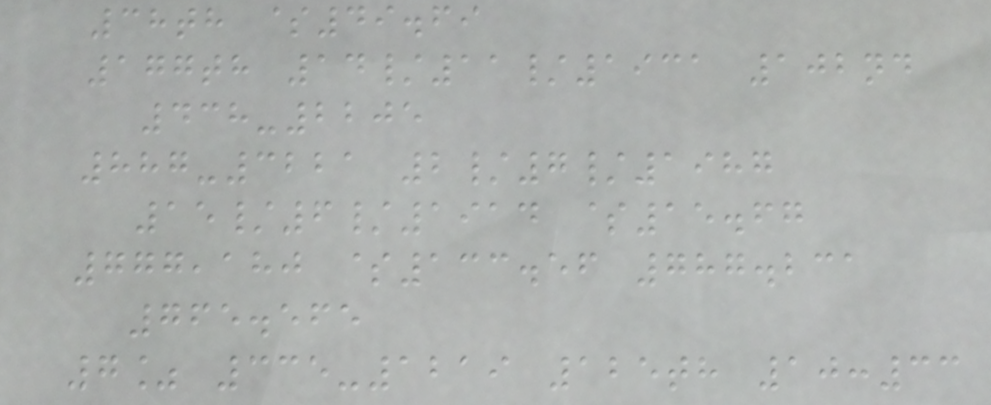38th $49.69
177th 14/11/1931 102nd
438-2205
887-3221 2/7/1987
15/6/1914 $15.67
777,180 $133.56 787.231
765.565
7% 335-1219 125th 10:33
